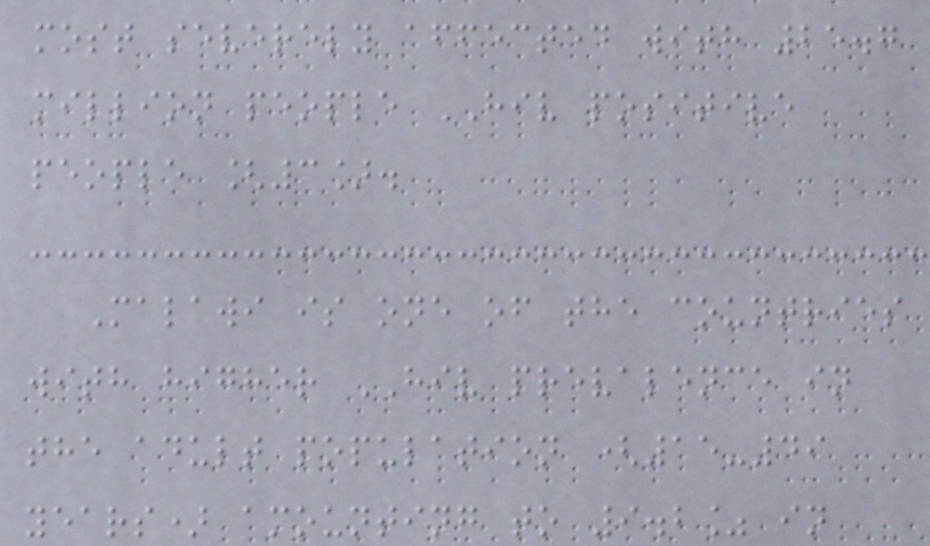most severely affected with 25.7
million people HIV positive
people [3].
Malawi is one of the countries
with higher HIV prevalence in
the adult population (15-49
years) amounting to 9.2% in
